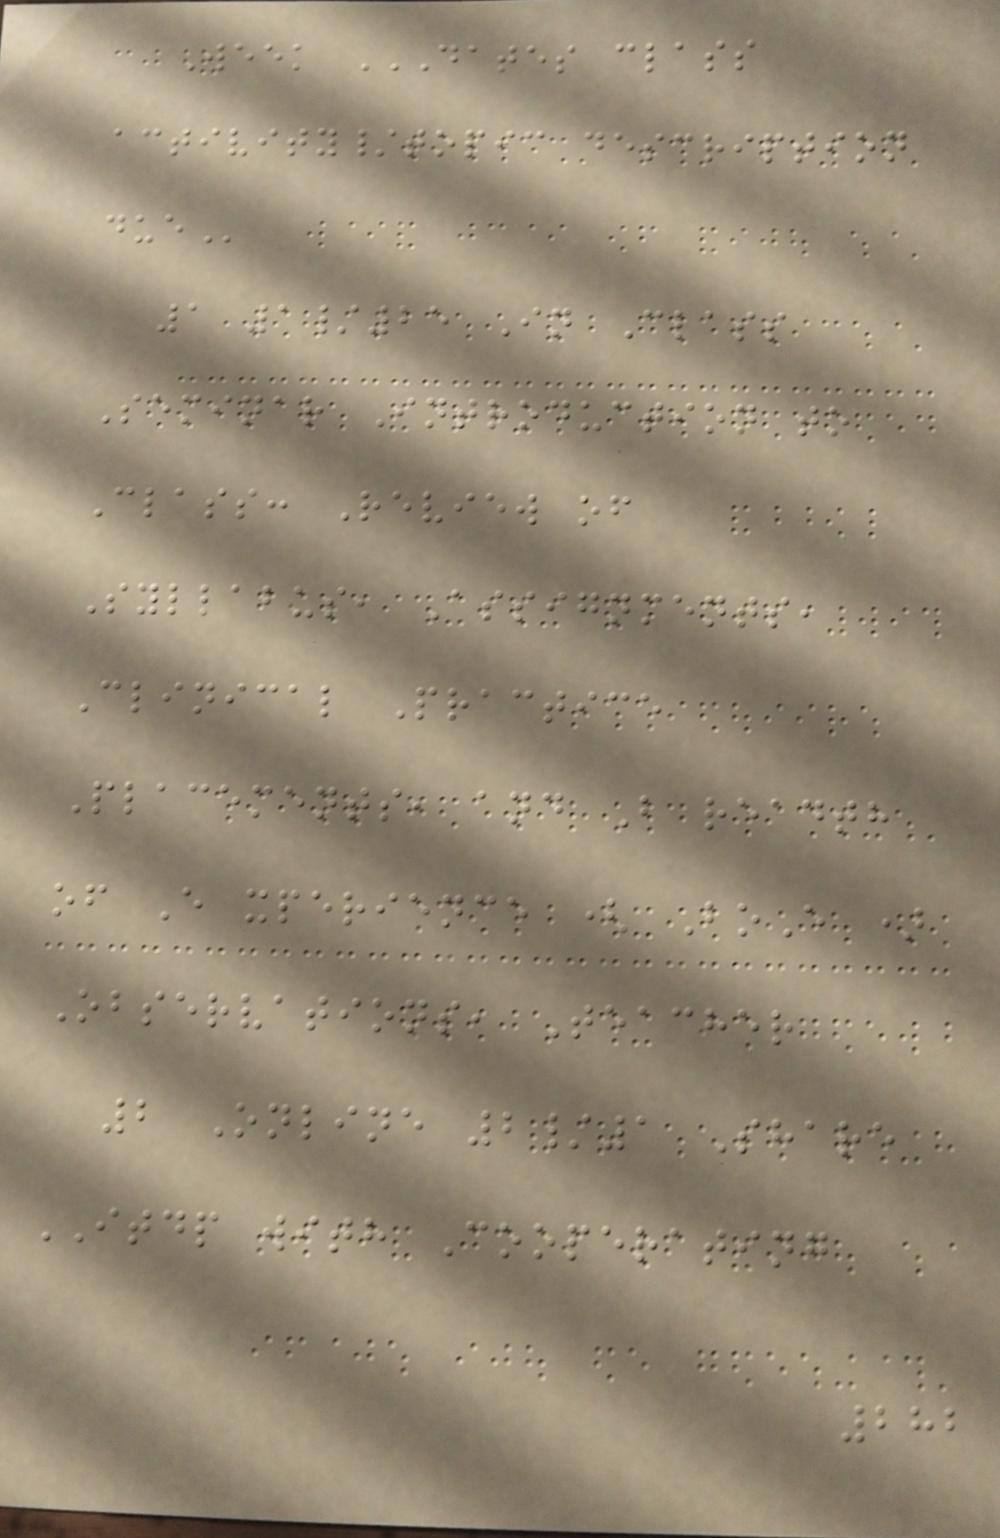Week DATES CLASS
ACTIVITY/TOPIC DESCRIPTION
DUE
1 1/25 In Class
Seminar Introduction to
Class: Review of
Syllabus, Assignments,
Clinical Practice
Placements, and B readth
of E xperience ( BoE )
Observations, Teacher
2 Online 2/1 Share
ITDP with Cooperating
282
